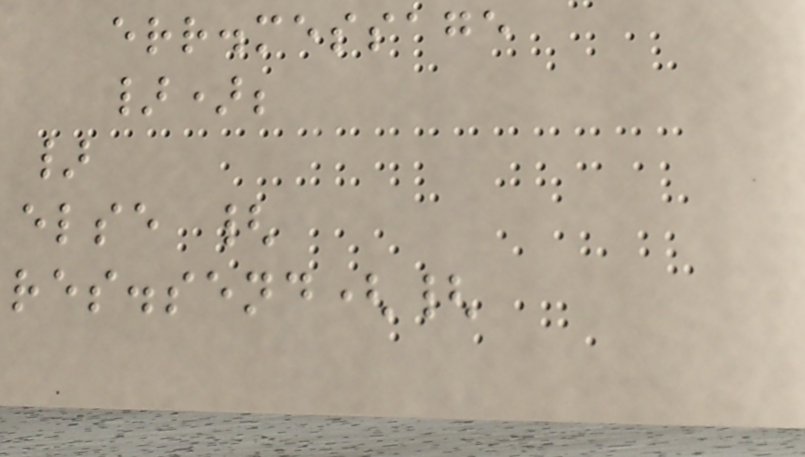err.message
});
}
else {
res.send({
